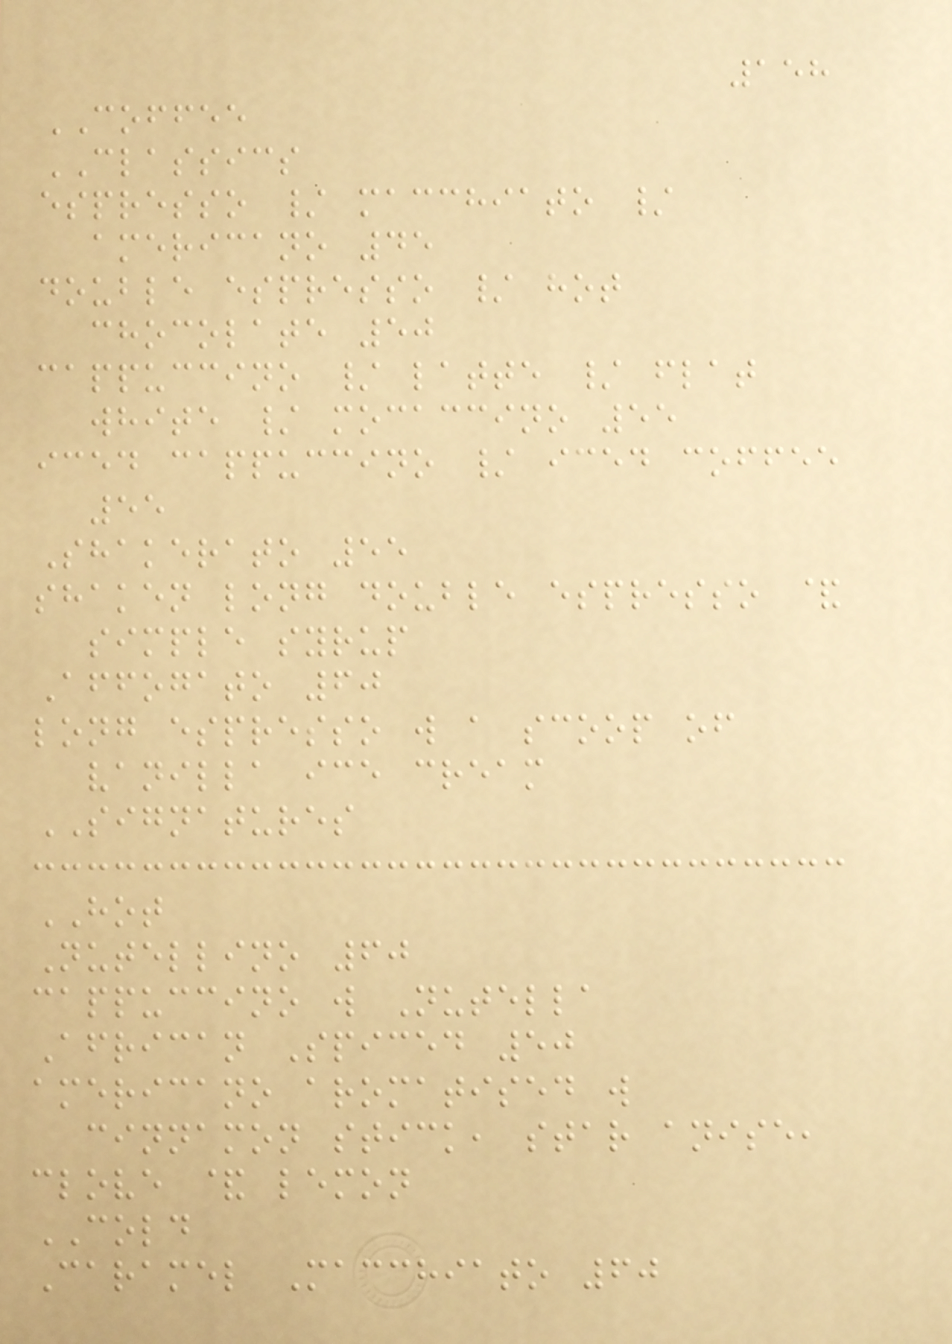158
COFFEE
CLASSICS
espresso / macchiato /
americano 45
double espresso / hot
chocolate 50
cappuccino / latte / flat
white / mocaccino 55
iced cappuccino / iced coffee
55
Shakerato 55
shaken long double espresso &
simple syrup
Affogato 60
long espresso w a scoop of
vanilla ice cream
SIGNATURES
HOT
Nutellino 60
cappuccino w Nutella
African Spiced 50
americano aromatised w
cinnamon stick, star anise,
clove & lemon
COLD
Caramel Macchiato 60
